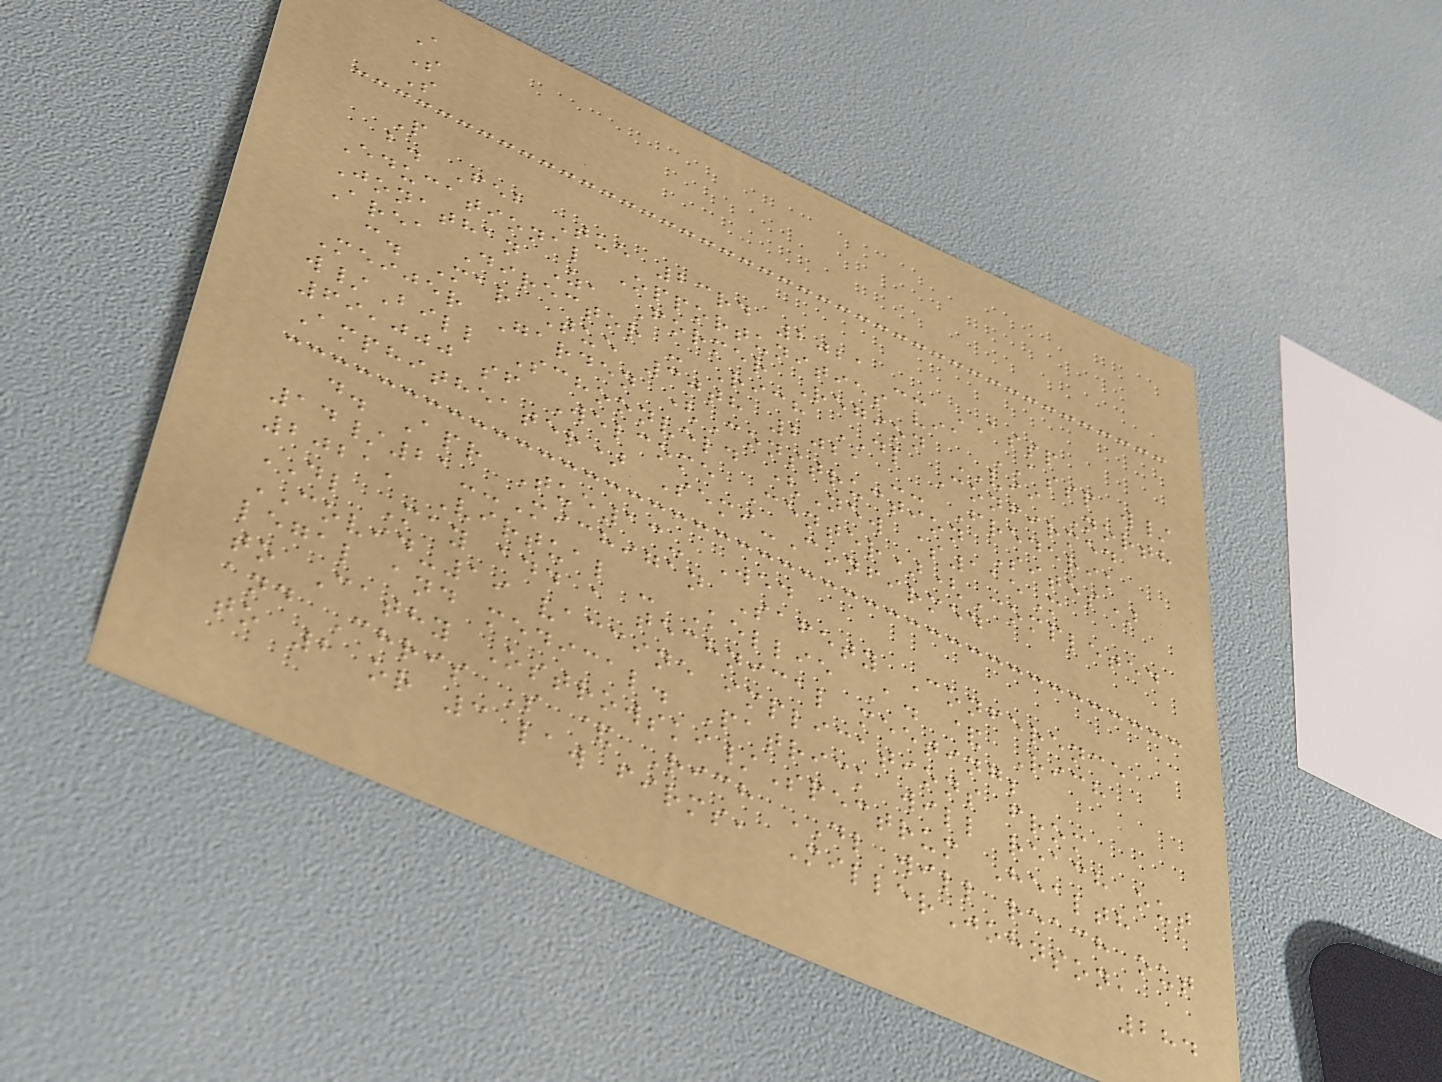A
S
S
P
b. Feb Tue 23rd 2021 -- ASSP
Educational Opportunities via ASSP w/
Jonathan Z, Former Region VII North
Area Director - Rich DL Confirmed
c. Mar Tue 30th 2021 -- Frederik
Meijer Garden (Construction Sites)
w/Bill Schoonveld (New $115M
69,000 sf Welcome Center)(Completed
Amphitheater) Semi-Confirmed
d. Apr Tue13- Wed
14/21--Michigan Safety Conference
2021, Virtual - Kellie A. & Rich
DL May add a technical meeting;
COVID-19 vaccine implications from
legal and medical. Patrick will reach out
to Cathy Ostrowski/Spectrum Health
and Chris S & Rich DL will reach out
to 2 or 3 law firms, MillerJohnson,
284
